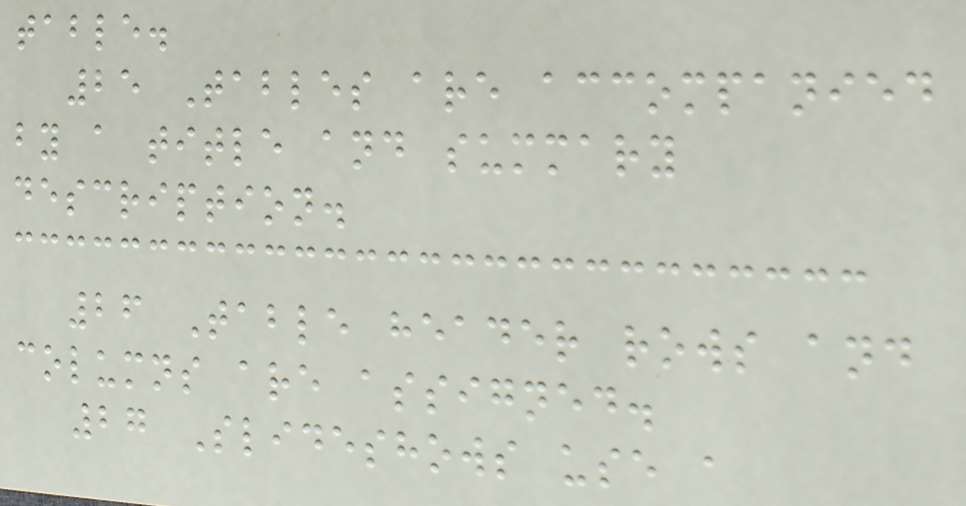table.
25 Tables are accompanied
by a title and summary
description.
26 Table header rows and
columns are assigned.
27 Slideshows use a
